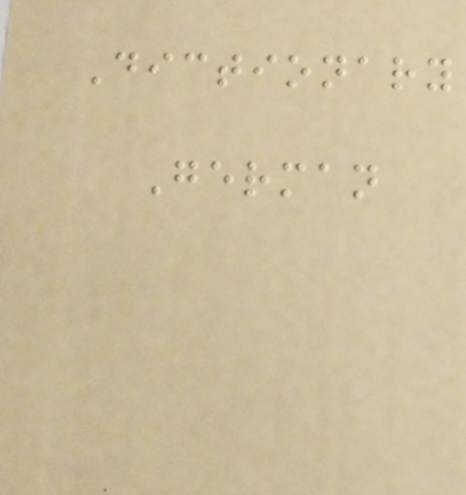Dictionary
German
